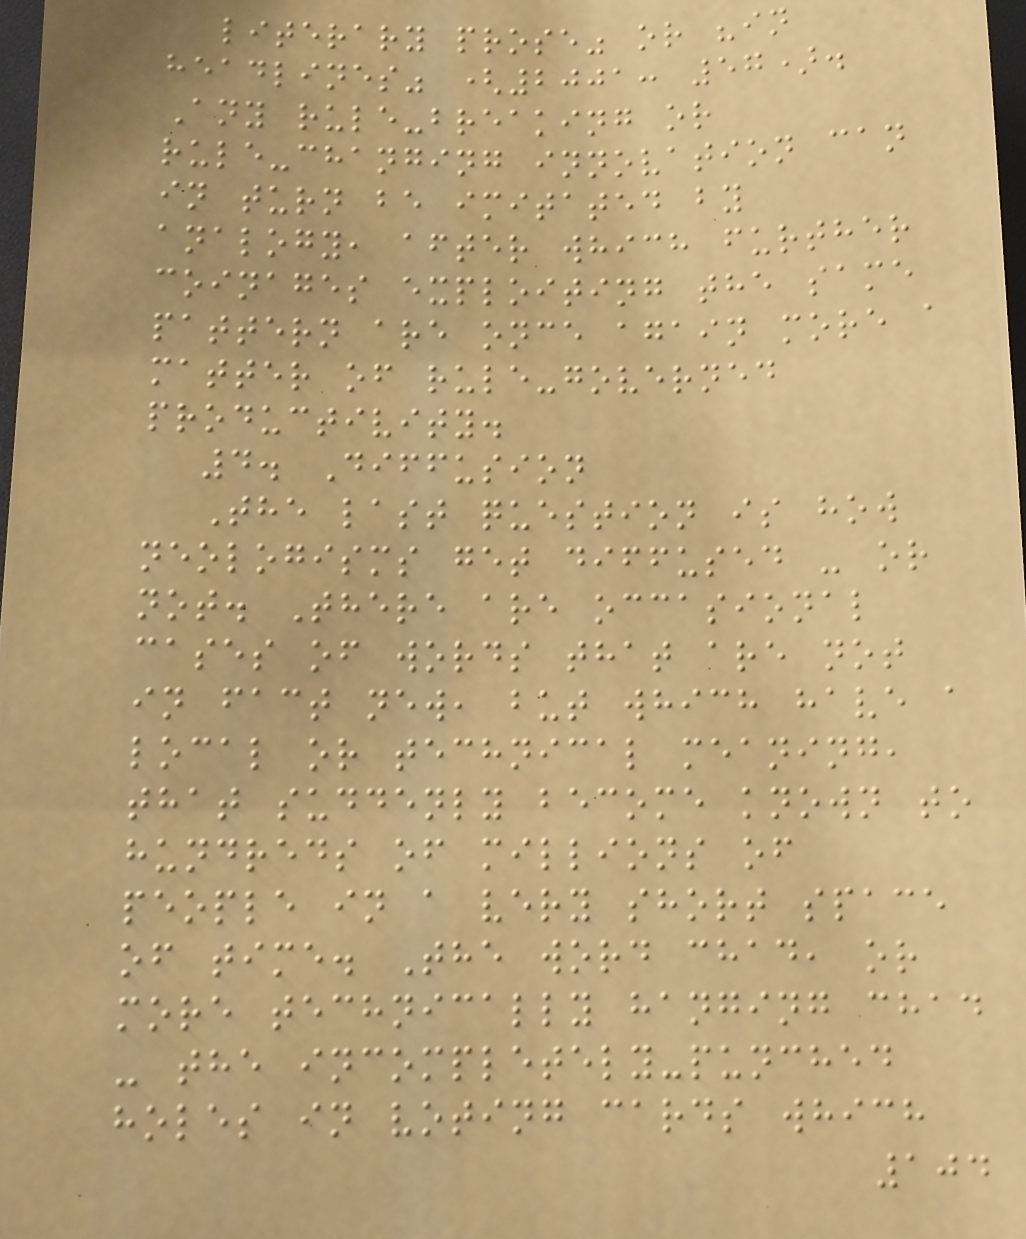literary prose" or "in
headlines" (2001: 57).
Any rule-breaking or
rule-changing innovation can
in turn be imitated by
analogy, after which further
coinages exploiting the same
pattern are once again more a
matter of rule-governed
productivity.
4. Diffusion
The last question is how
neologisms get diffused - or
not. There are occasional
cases of words that are not
in fact new, but which have a
local or technical meaning,
that suddenly become known to
hundreds of millions of
people in a very short space
of time. The word chad, or
more technically hanging chad
- the incompletely-punched
holes in voting cards which
104
